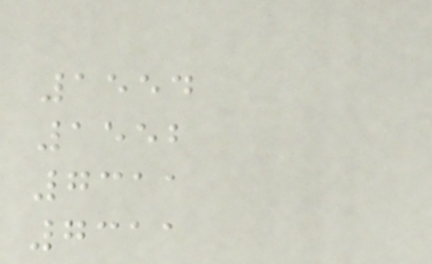1554
1552
7311
7311
